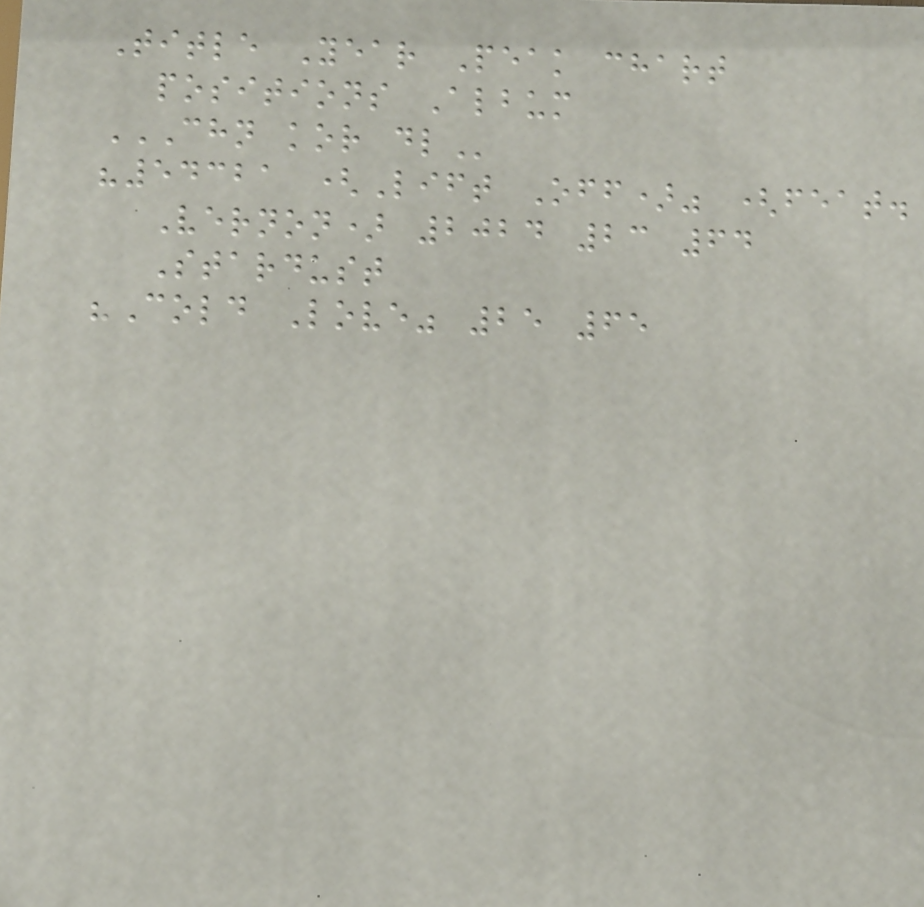Title Year Peak chart
positions Album
CHN KOR DL
"54321 (Lift Off)" (feat.
Vernon) 2024 23 64
Stardust
"Cold Love" 25 65
